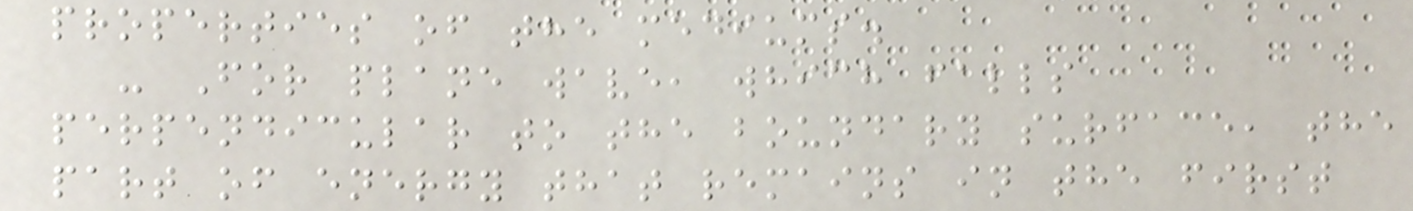properties of the mediums.
- For plane wave, which falls
perpendicular to the boundary surface, the
part of energy that remains in the first
